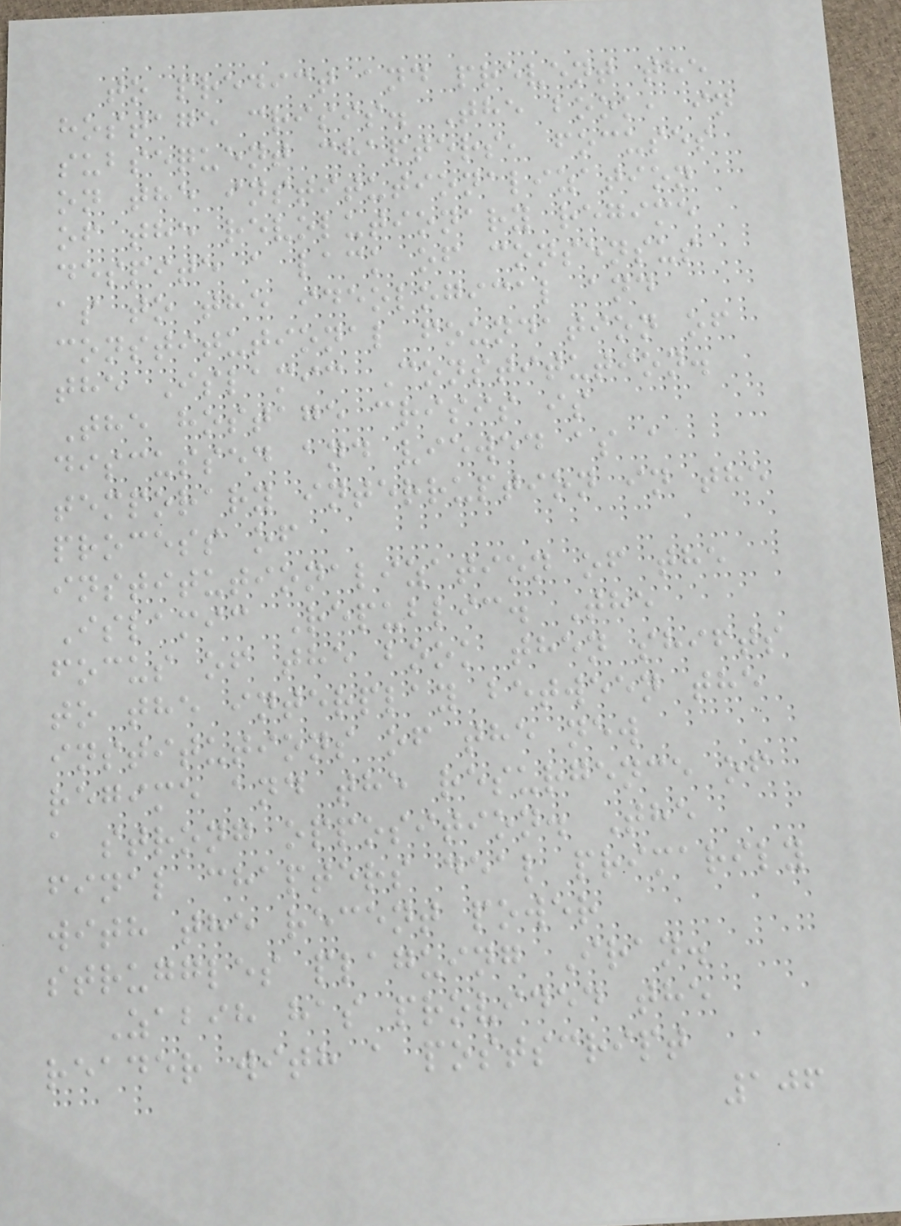to predict and prevent the
hostage crisis. The book, in
subsequent chapters, focuses
on the institutionalization
of the revolutionary regime
despite a lack of consensus
as to the ideological and
constitutional foundation of
the Islamic Constitution.
The hostage crisis is
discussed and viewed as a
temporary interruption in the
process of
institutionalization of the
Islamic Republic. The
focus of the book then shifts
to the interplay between the
institutions of the new
regime and the resurgence of
a strong opposition. The
final chapters deal primarily
with the recent power
struggles plaguing Iran.
Zabih has provided the
reader with a postscript
106
